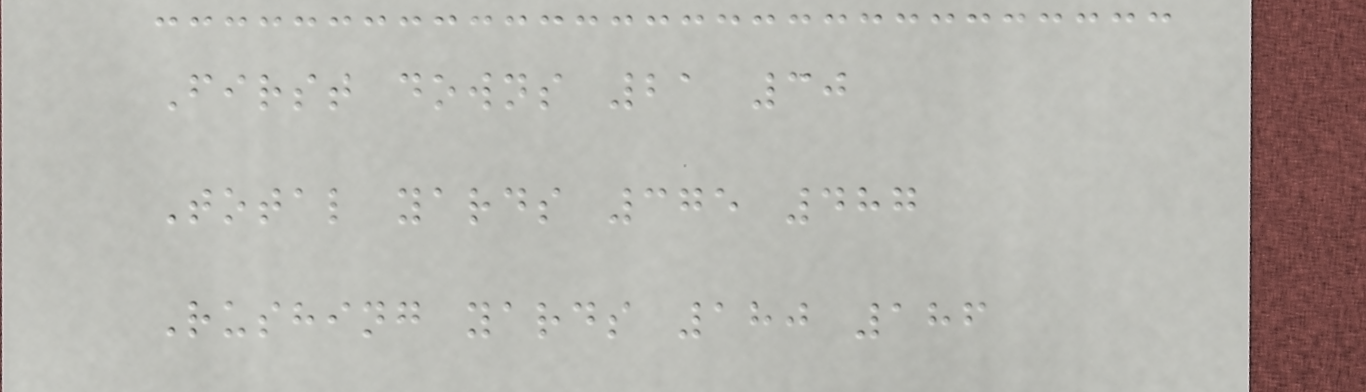First downs 21 30
Total yards 375 487
Rushing yards 180 186
